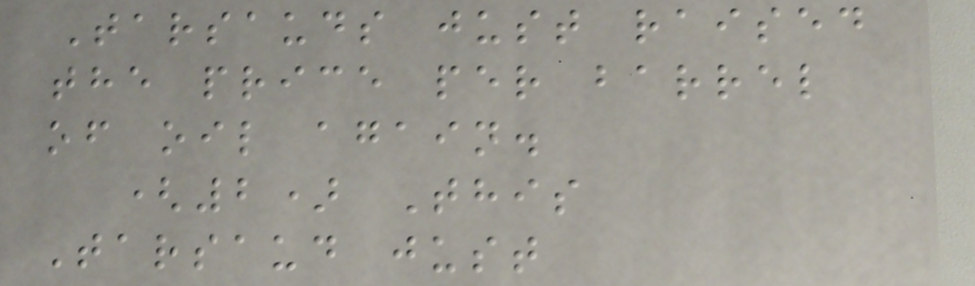Tarsauds just raised
the price per barrel
of oil again.
(2) This
Tarsaud just
